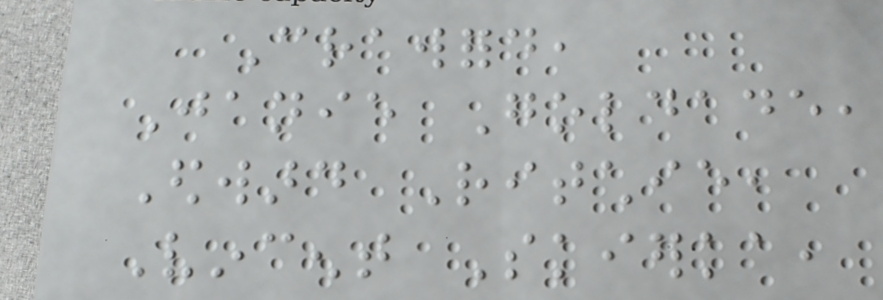Crawford,
Janie Goldade,
Edward Ritchie,
Vincent Skierka,
